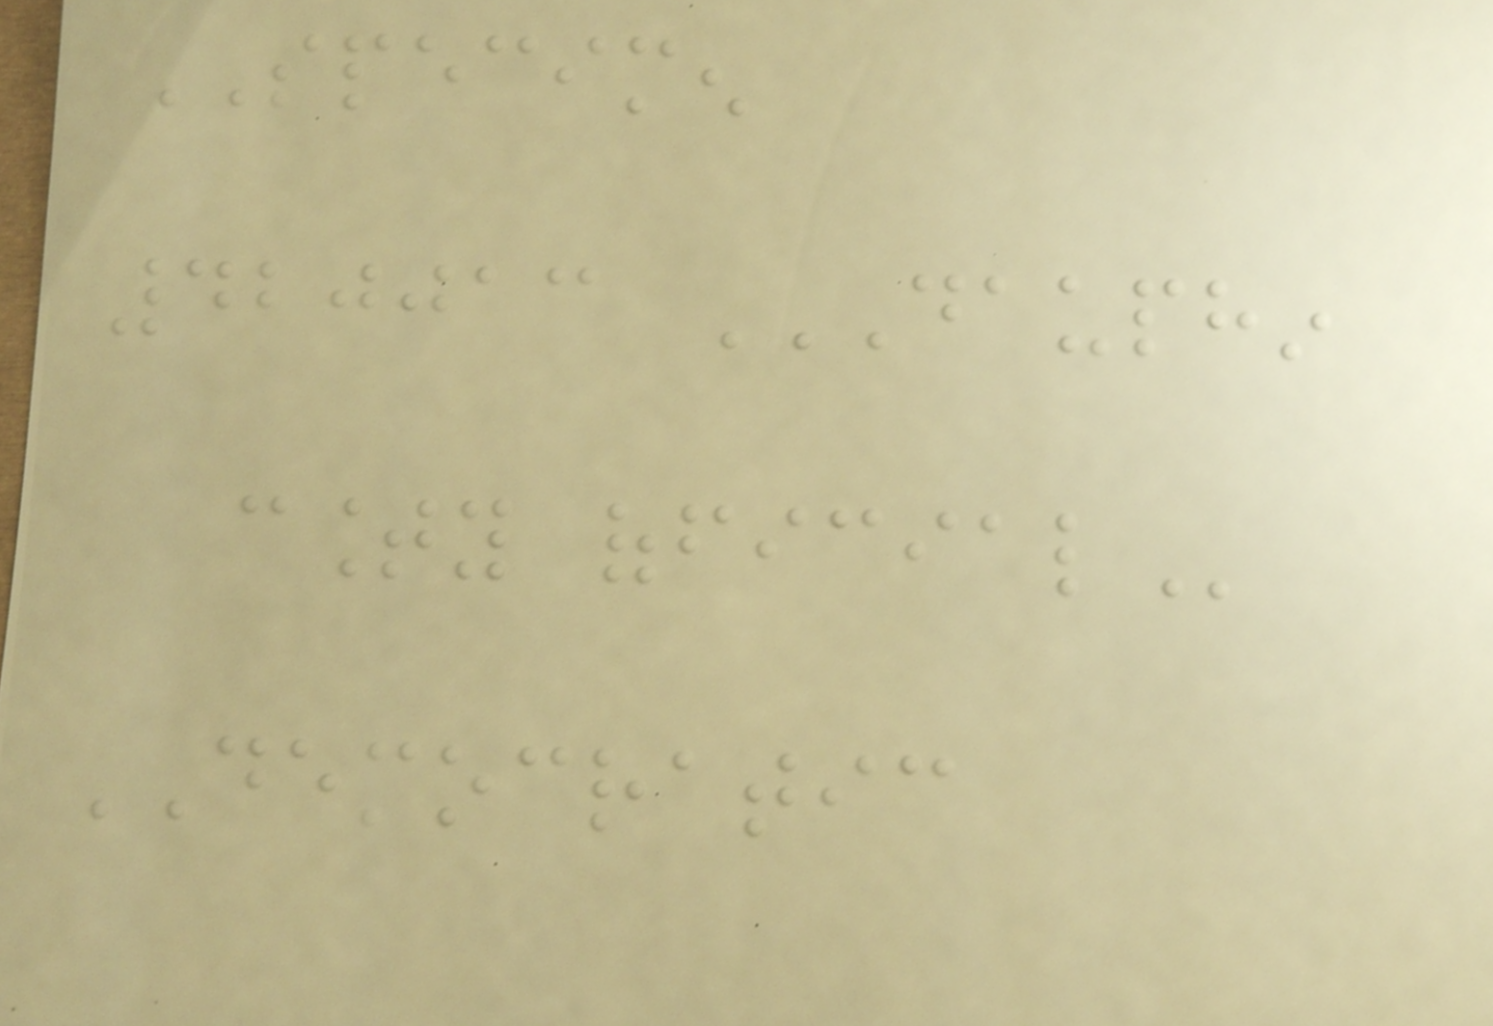SPECIMEN
420013 DAUPHIN
COUNTY OFFICIAL
DEMOCRATIC
